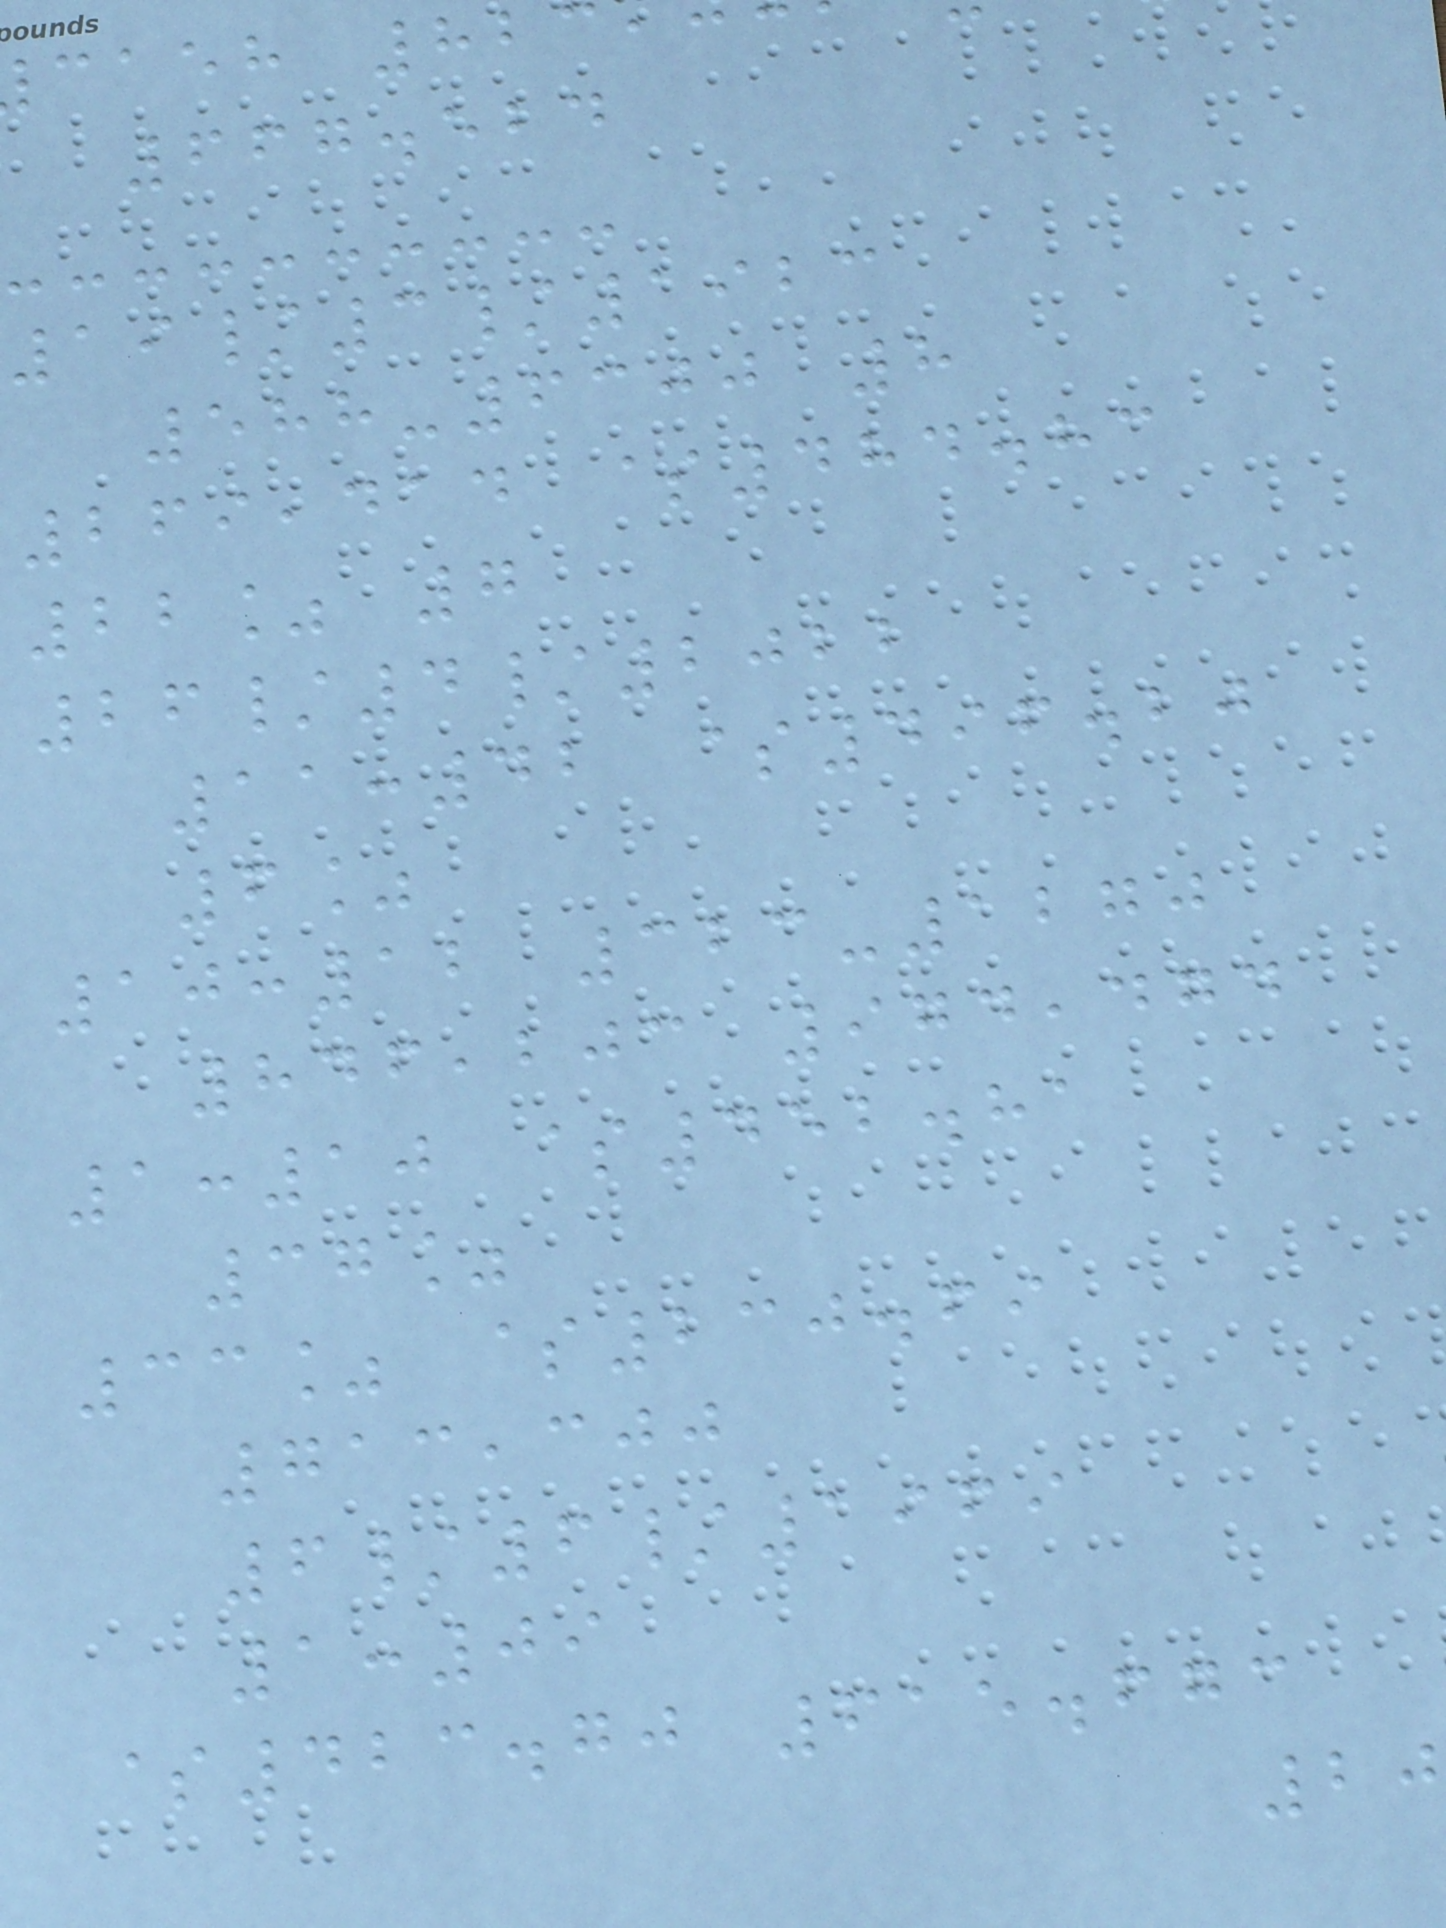caeh 82
667.524
19/3/1923
588-6300 8
269,414 $484.83
22% 7
26/4/2022
11:42 $496.20
6%
10:12 323-1270
846,203 974,474
1:10 $452.81
37%
33% $230.69
713,300
6/6/1969
1:09
$423.70 615.673
